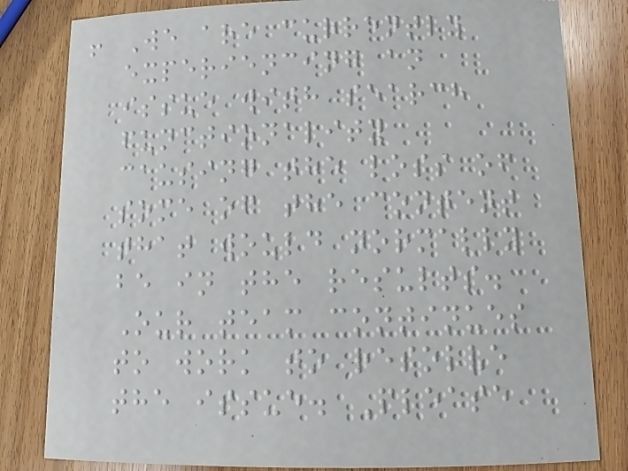! We are currently
experiencing an
issue with search
functionality
causing the loss of
some of the content
that would normally
be in the results.
Our team continues
to work to resolve
the issue. Please
